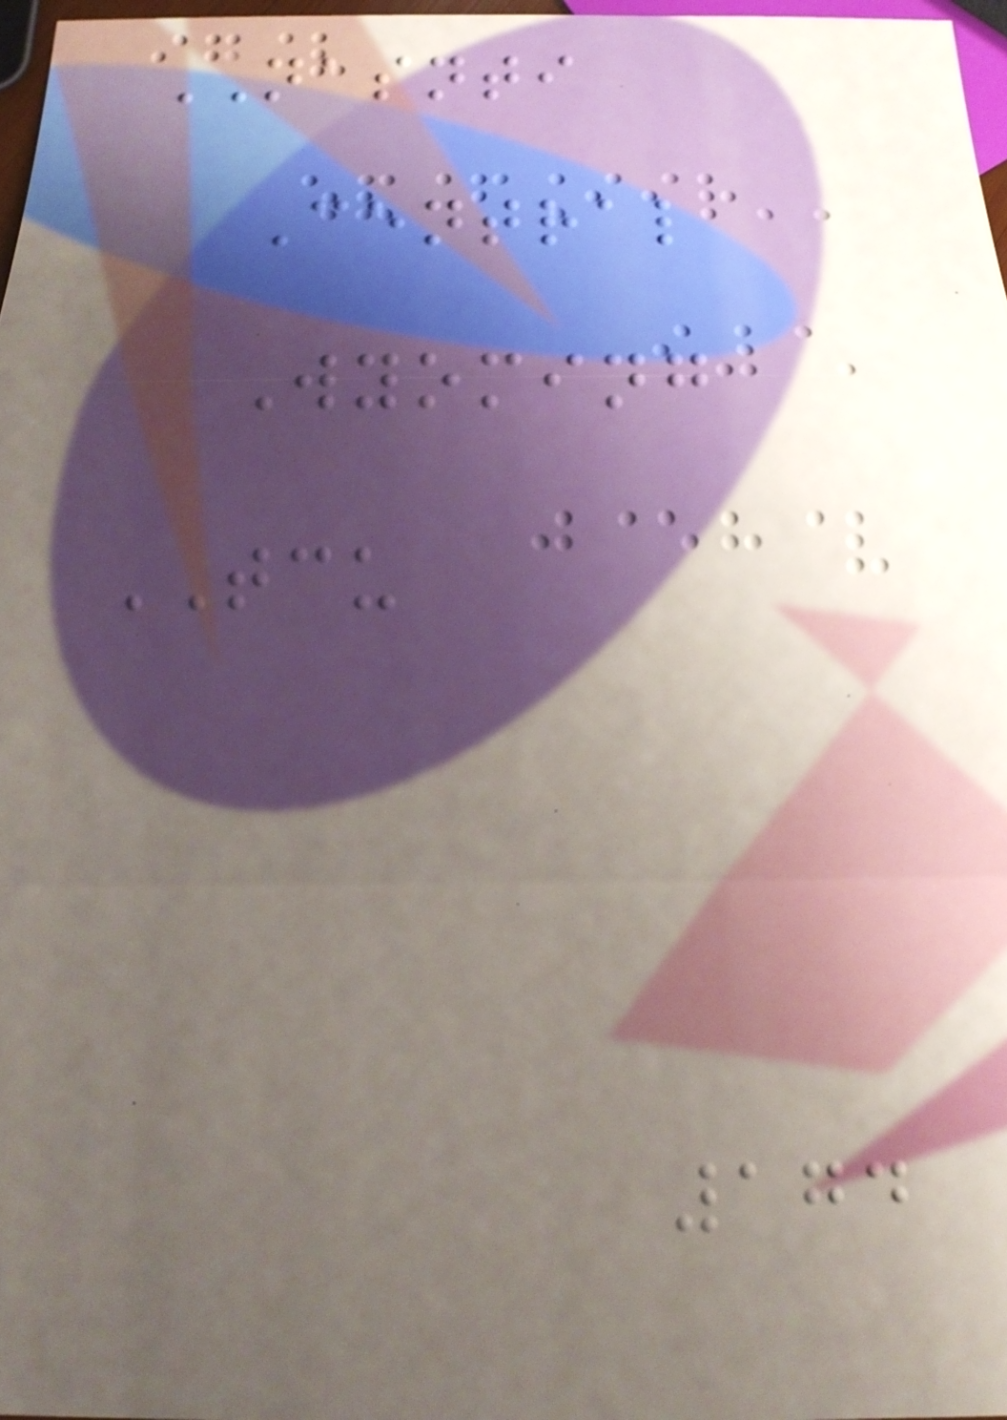NASNTI
Central
Wyoming
TCU
174
